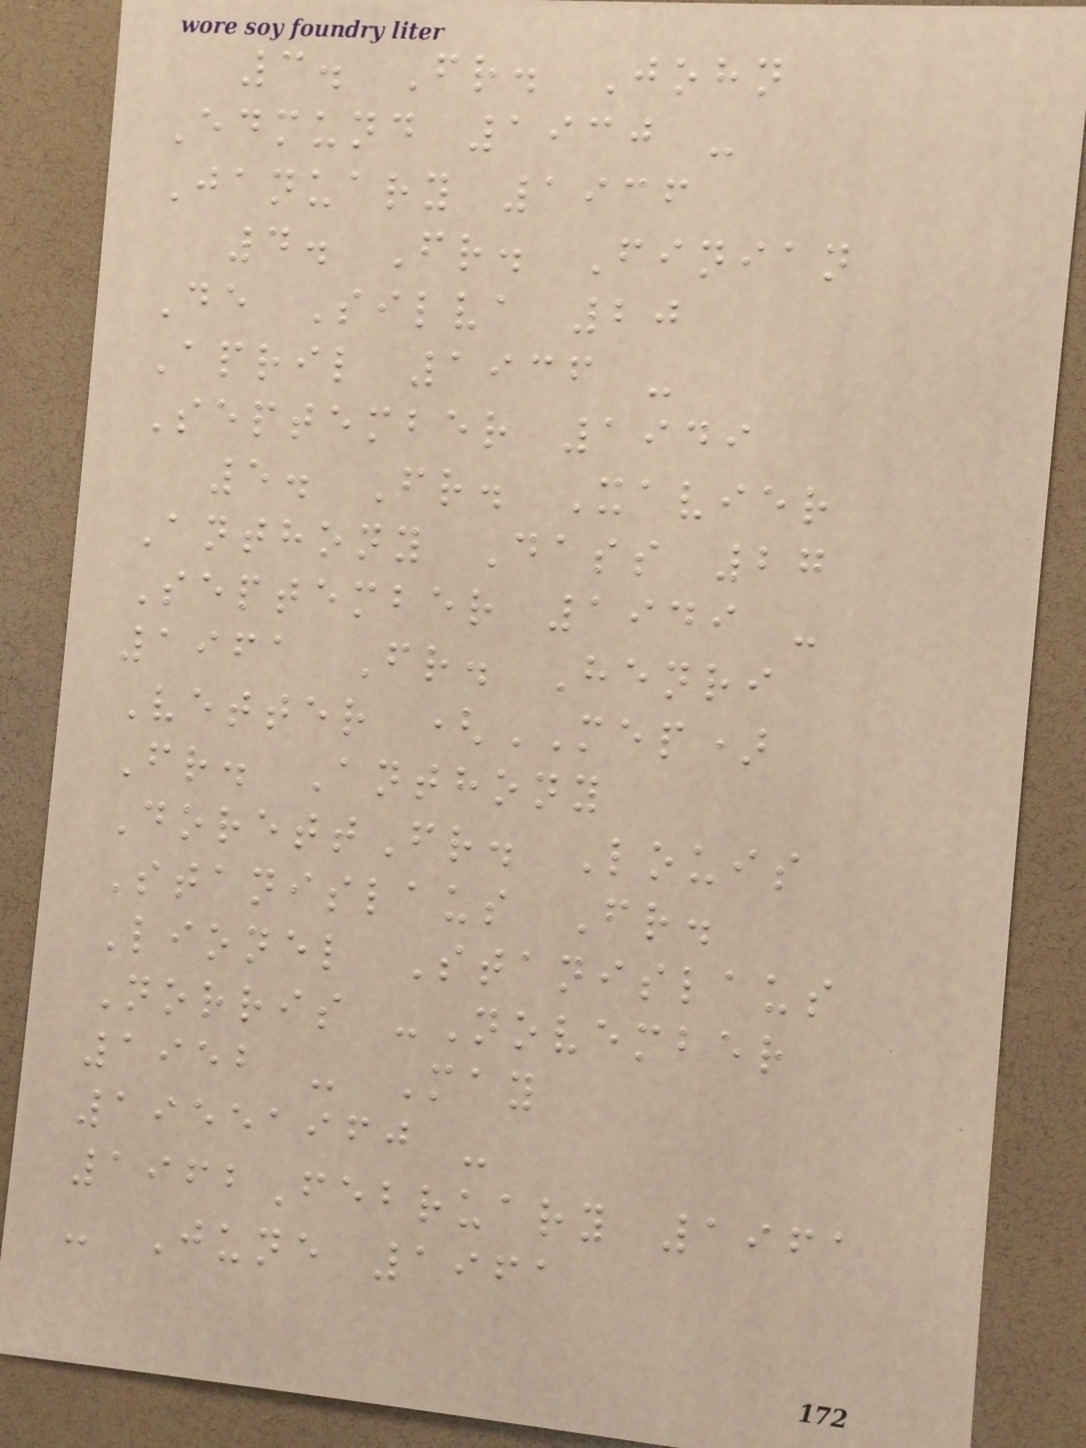3. Fr. John
Edmund 1930 -
January 1936
4. Fr. Finian
De Silva 20
April 1936 -
September 1949
5. Fr. Xavier
Anthony Dass 27
September 1949 -
1961 Fr. Henri
Vetter (MEP)
Fr. Anthony
DorettFr. Louis
Stanislaus Fr.
Lionel Stanislaus
Norris -November
1952 - May
19551960 -
1962February 1961
- June 1961
